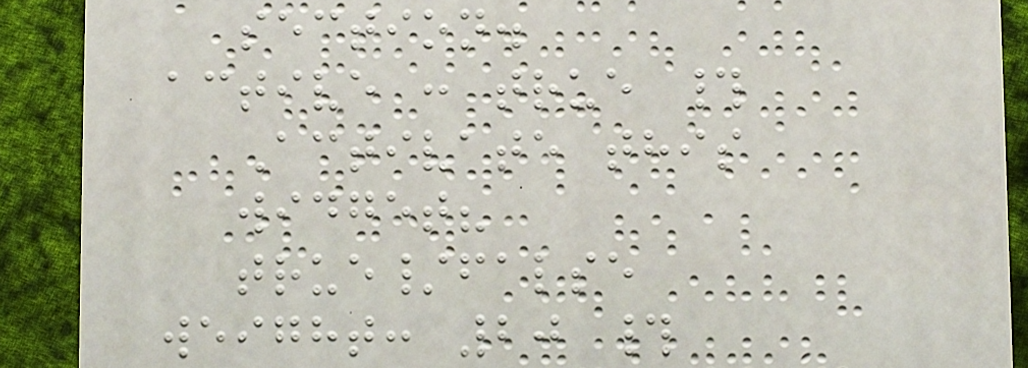section.
active : true #
Activate this
widget?
true/false
weight: 20 #
